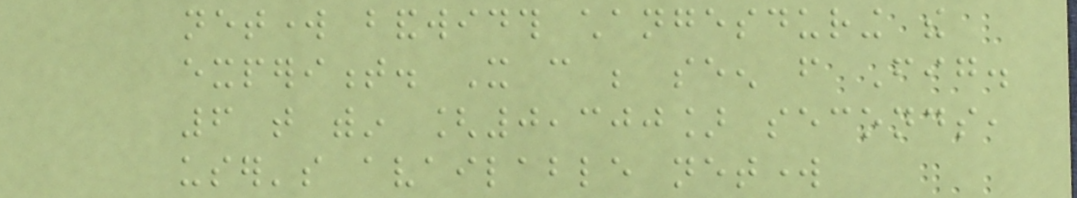network bandwidth changesduring the
experiment. It can be seen from Fig.
6 that within [0,300] seconds,
user's available network
